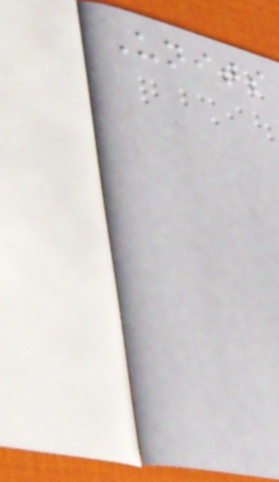Units
